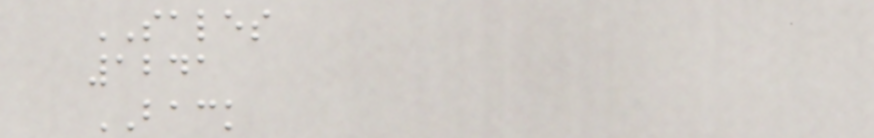SALES
1241
BACK
